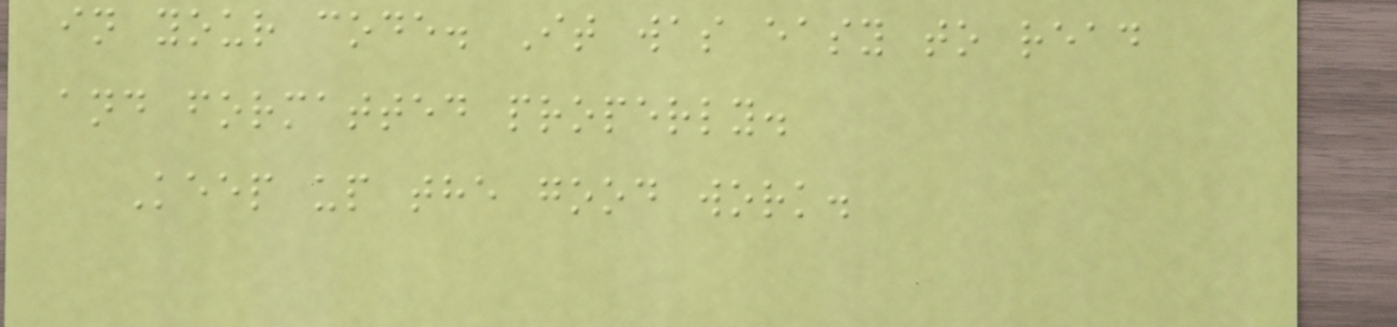in your code. It was easy to read
and formatted properly.
Keep up the good work.
